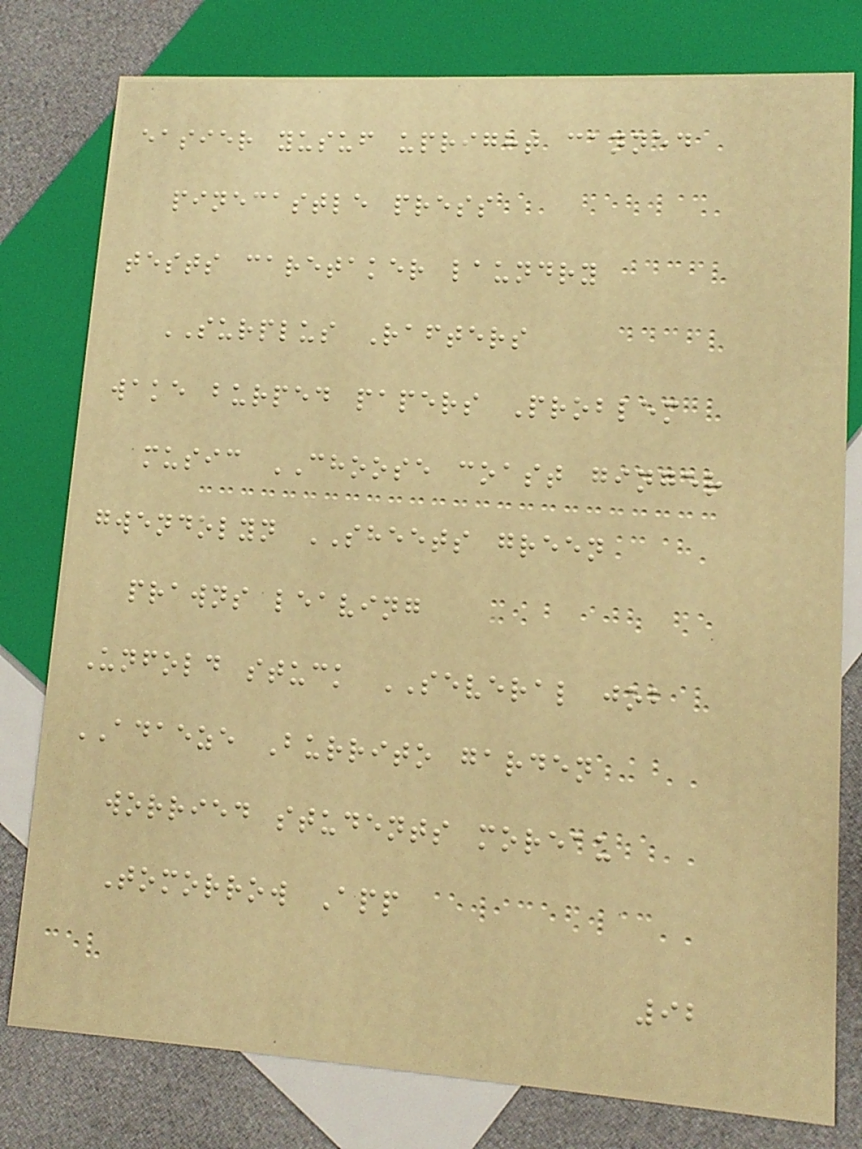easier yusuf upright canned
pinecastle press
tests caretaker laundry
SURPLUS Rafters
wake burped papers Problem
music CHOOSE coast ginger
gwendolyn SHEETS green
prawns leaving
Unfold stuck SEVERAL job
ADAEZE Burrito garden
worried students moreau
Tomorrow App
92
